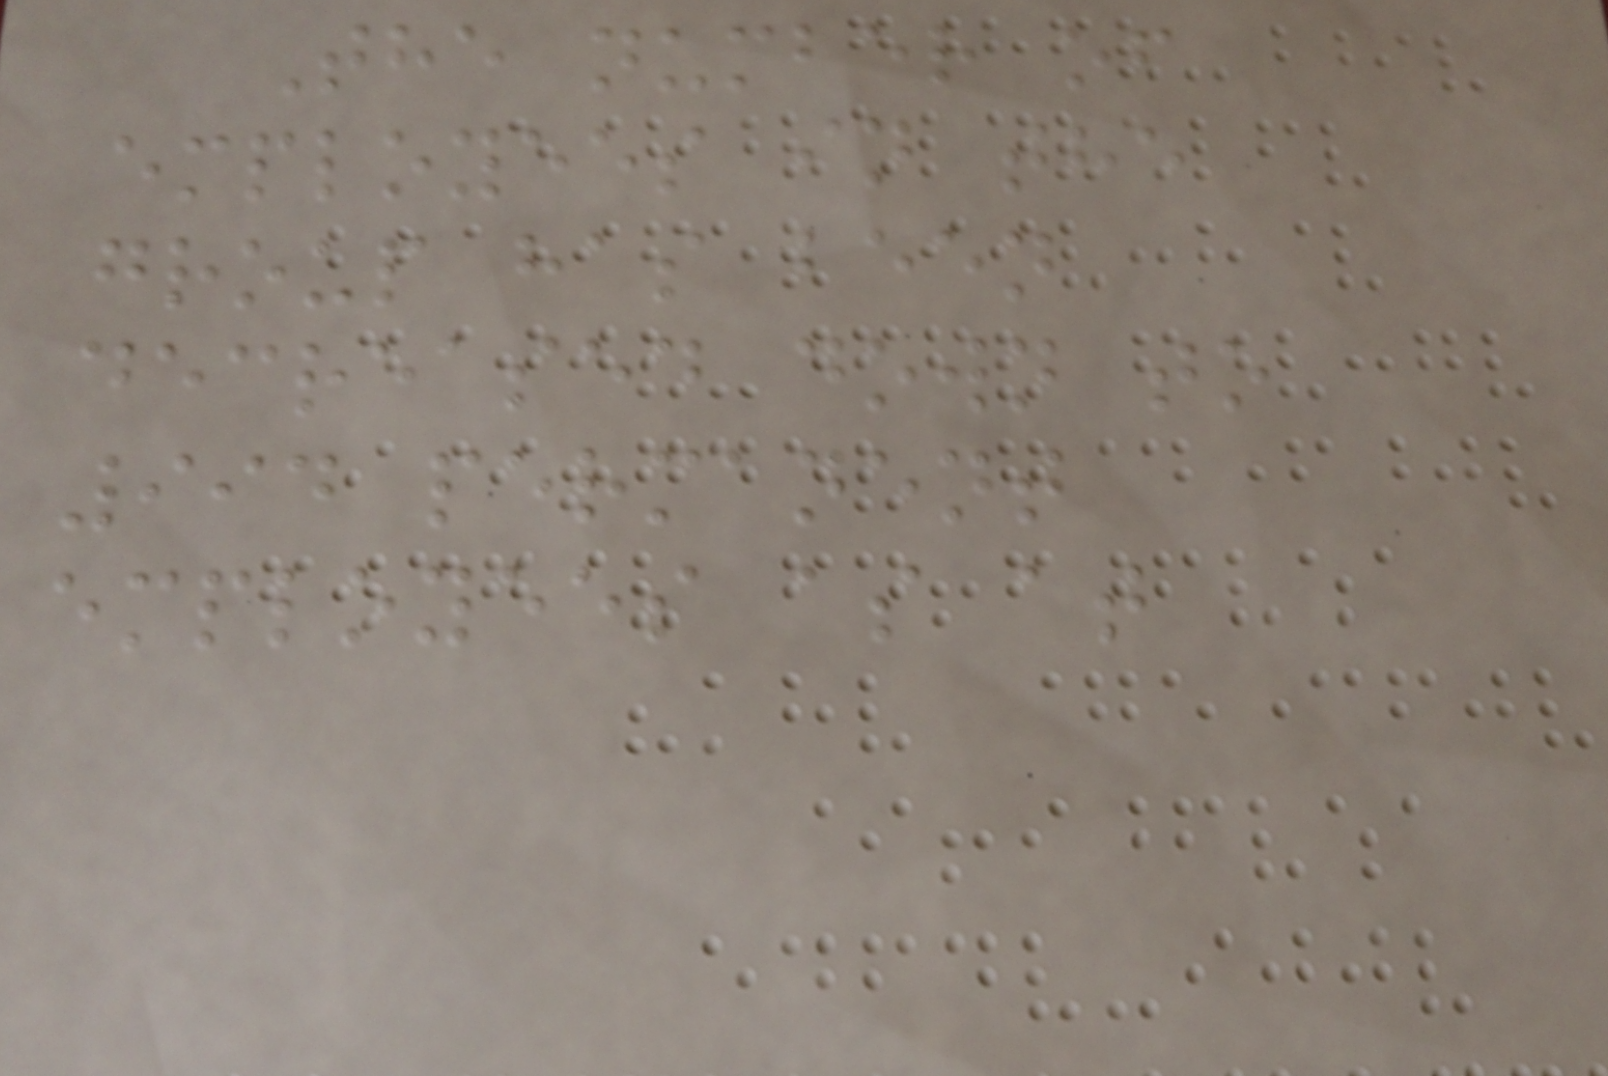The number of
employees in the
group has been
decreased down to
994 permanent
employees as at
